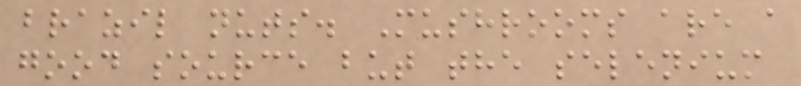brazil nuts. Mushrooms are a
good source but the selenium
